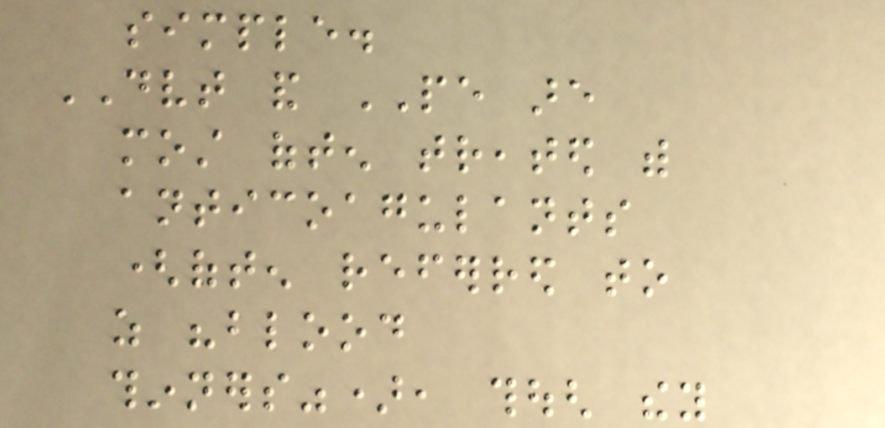simple.
DVT and PE are
most often treated with
anticoagulants
(often referred to
as "blood
thinners"), though they
